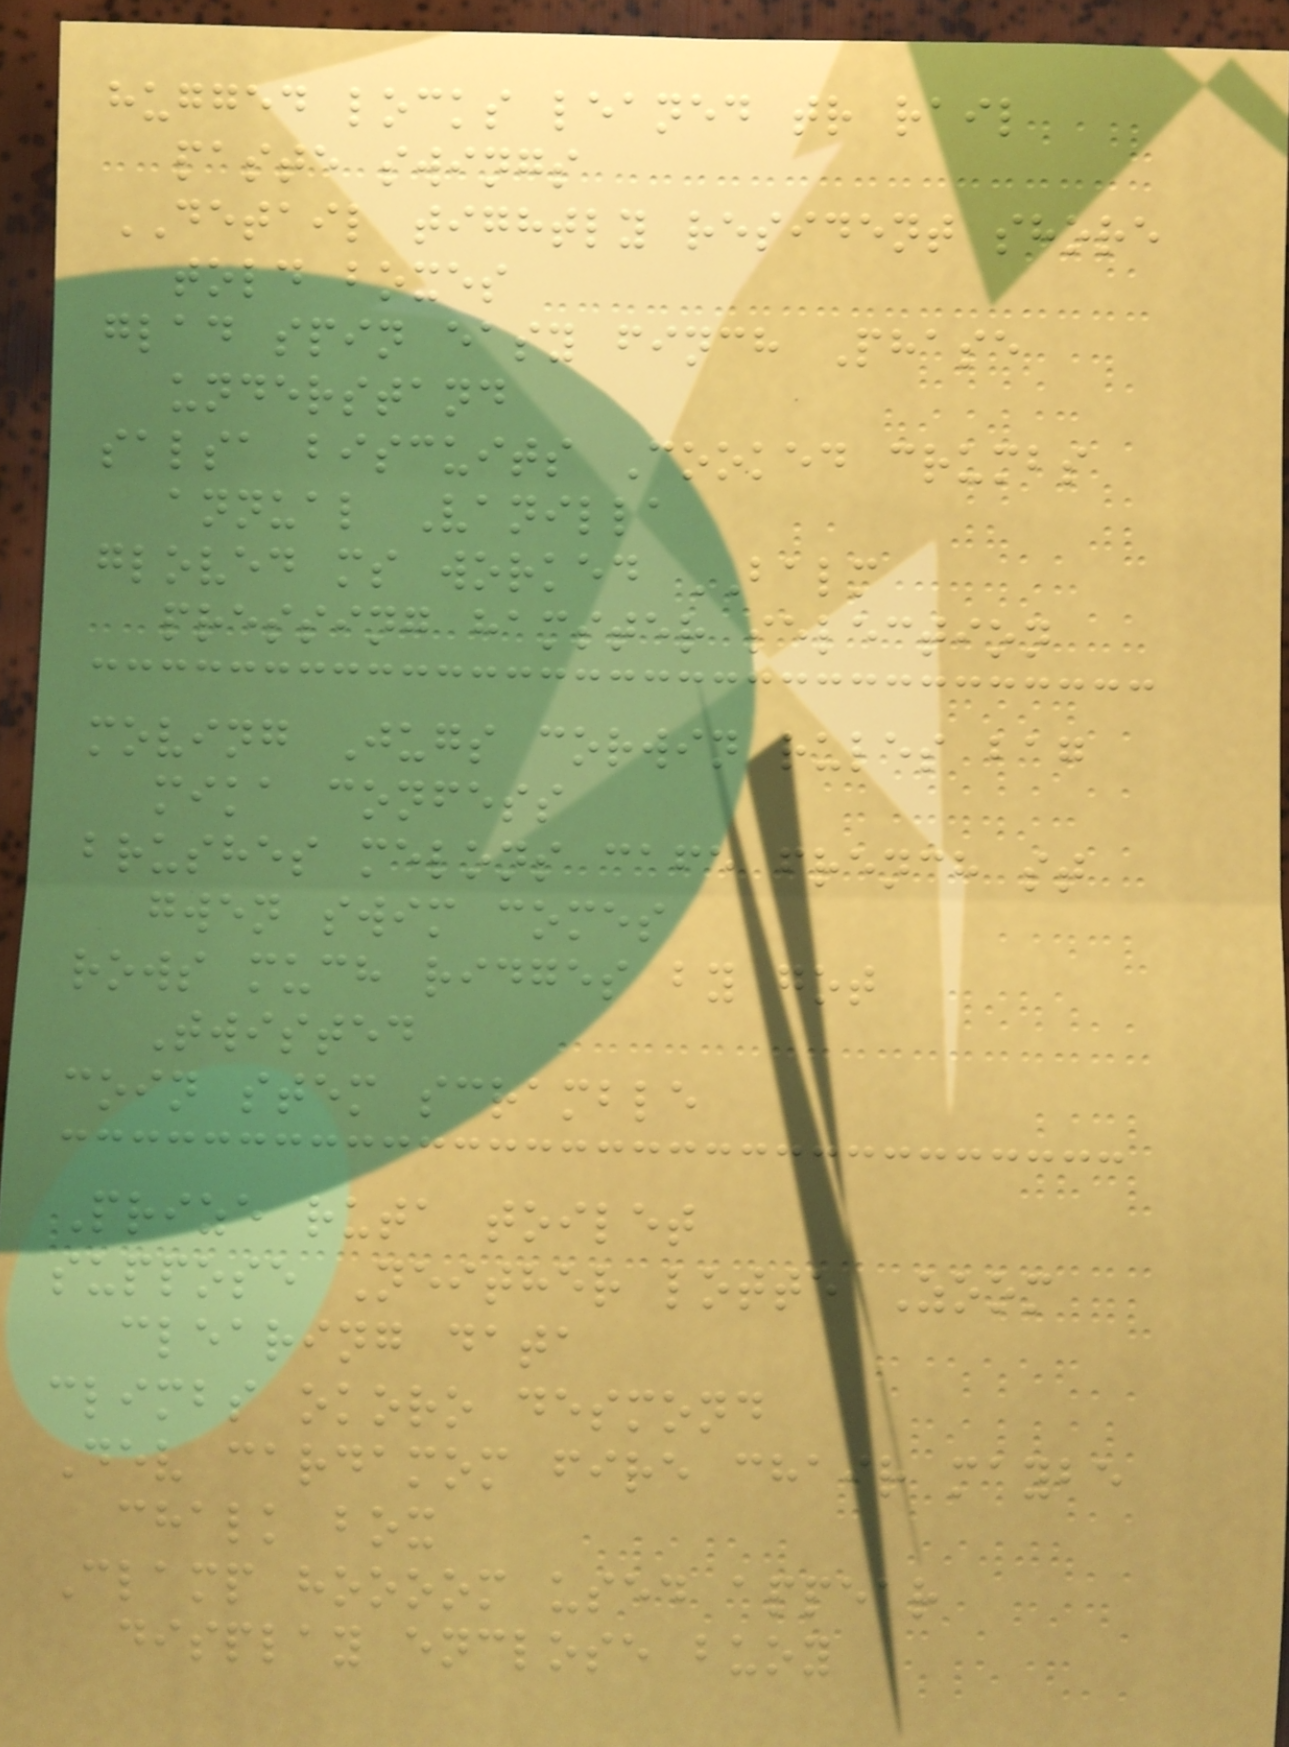hugged locks leaned tr rail
paste swings
DETAIL tightly resident shore
told boxes
glad spin easy finch Phase
understand
salsa biscuits Cooked crumbs
annual Vanilla
gloved ms worked BALM
pressing hamster selection
moving Jugs corwin rules bag
mika confess
brushes melons cafe french st
gwen swim comes
rows much ridges by got
Twisted
coin stem scramble
Prize ruta toilet
suppose Neither lotte Zoom
clearing data
climbs okoro desmond
Dev cardamom fire chair maybe
chalk box
Clamp hoooom used appear
display enclose buoy
